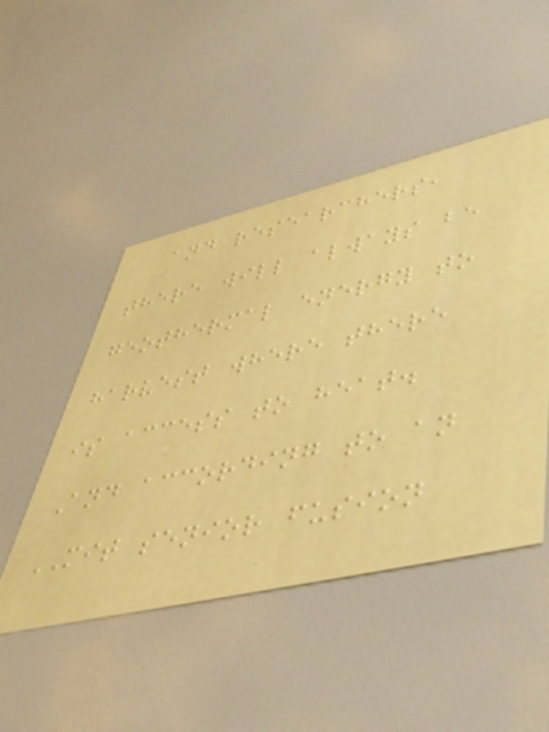and researchers,
there will always be
geothermal energy to
harvest where there
is access to heat.
And according to an
MIT senior fusion
